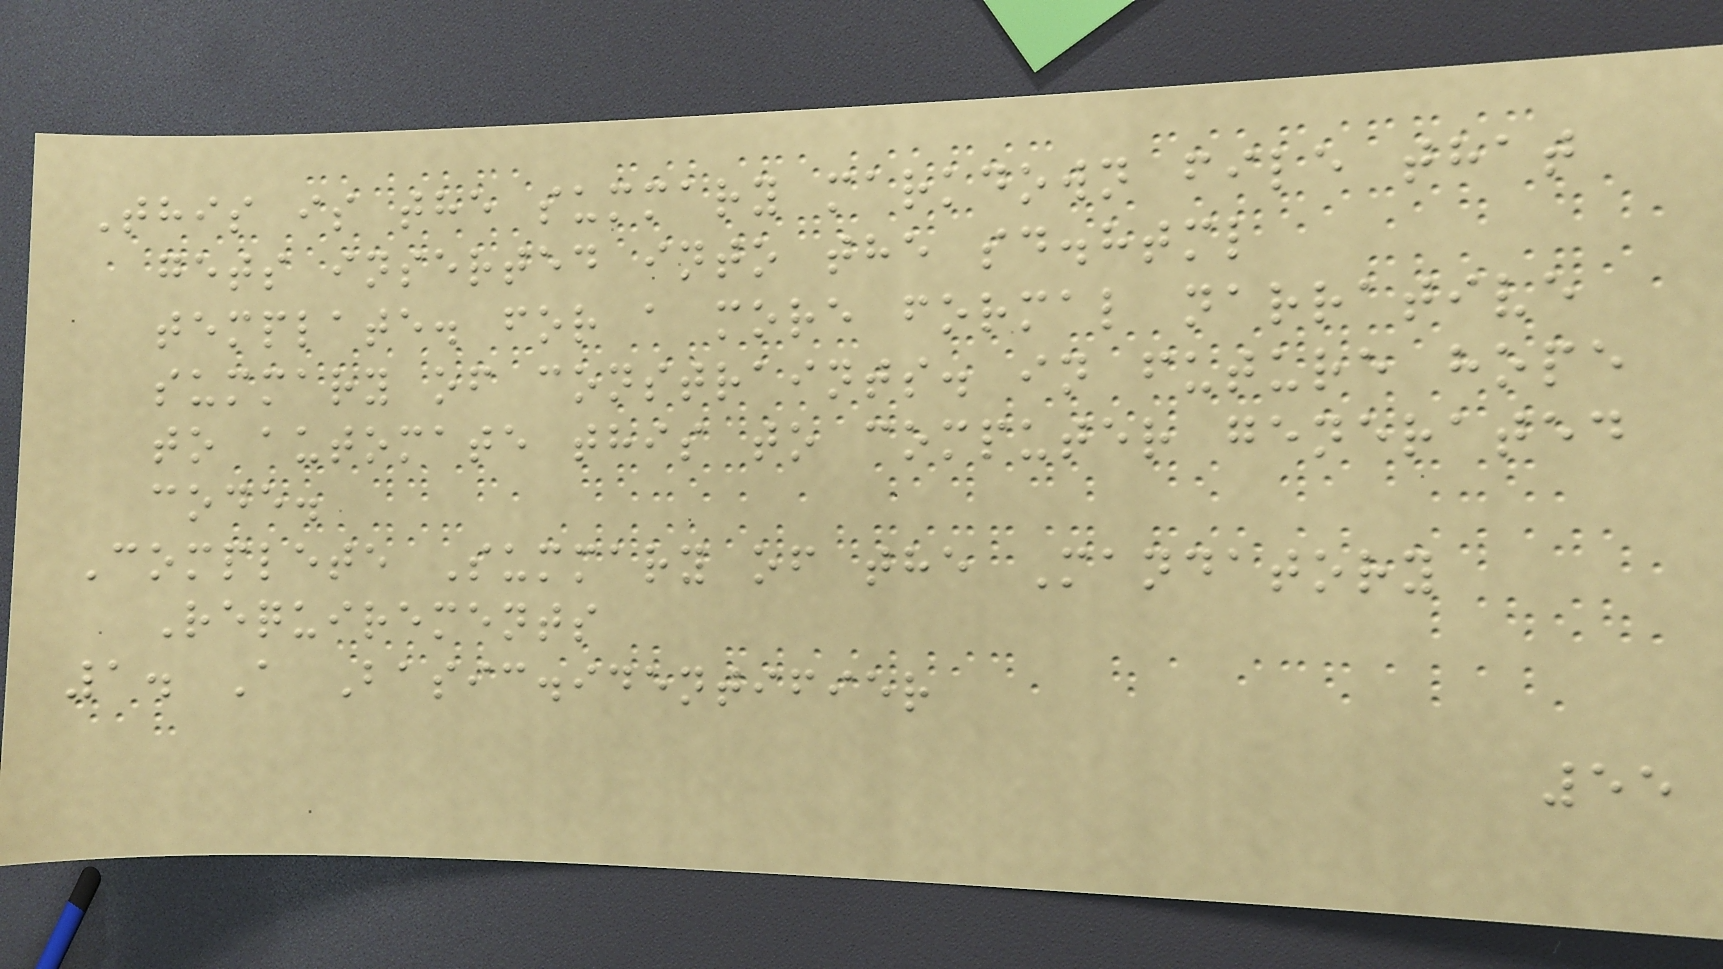This is the summary markdown file that
gets inserted into the sd.html
template. for a more formal narrative
summary of constraints. in future hope
to automate this to computer generated
code.
Complete Summary of the Mandatory
Requirements
1. A Basic.identifier
55
